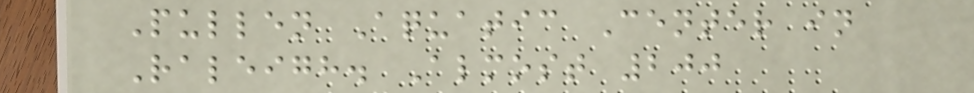Pullen Aquatic Center in
Raleigh. Almost 200
